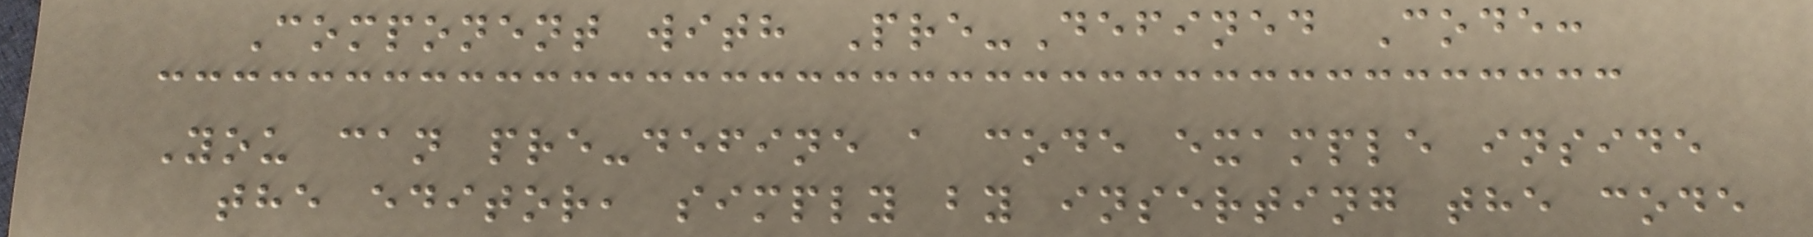Component with Pre-Defined Code:
You can pre-define a code example inside
the editor, simply by inserting the code
